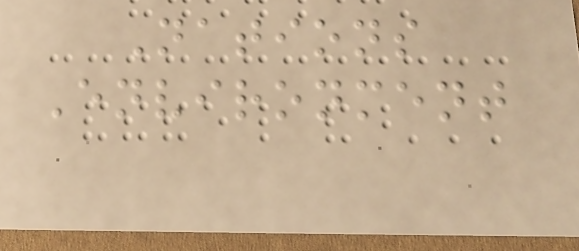Nations
Environment
